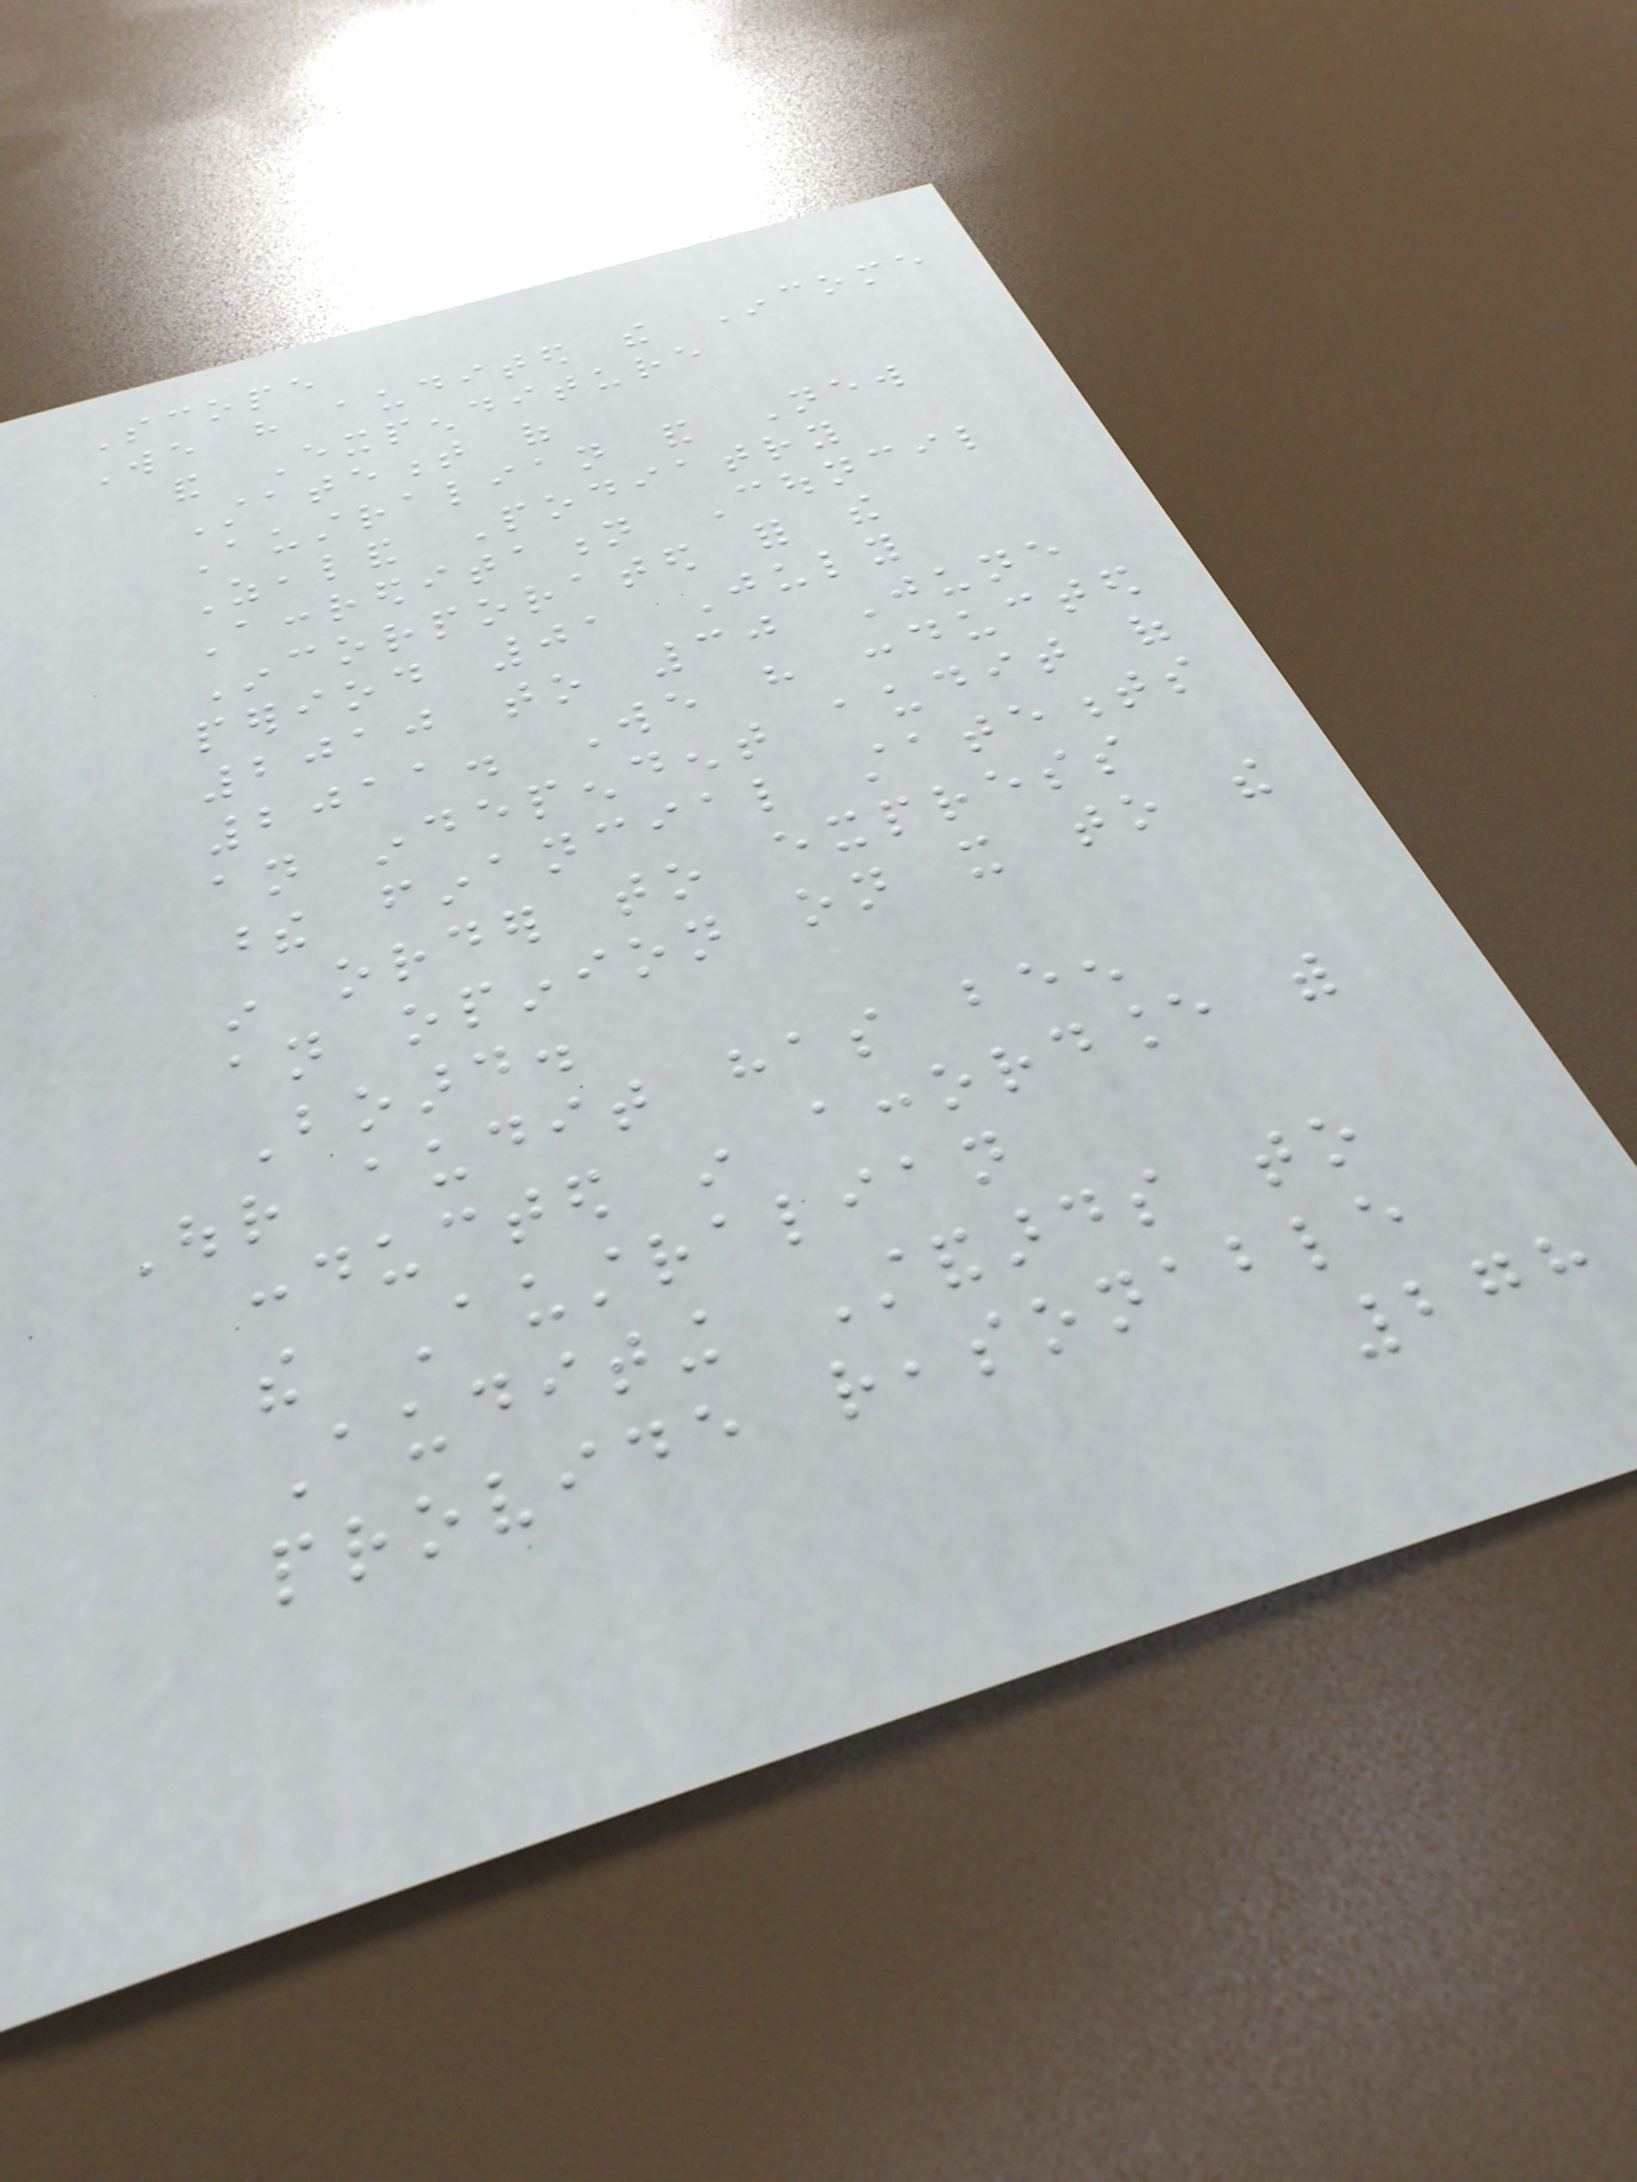Scope
We have audited the Income
and Expenditure
Statement of
Australian and New
Zealand Podiatry
Accreditation Council
Incorporated for the
period 01 July
2010 to 30 June
2011. We have conducted
an independent audit of
these financial statements
in order to express
an opinion on it to the
Board.
Our audit has been
conducted in accordance with
the Australian
Auditing Standards to
provide reasonable
278
